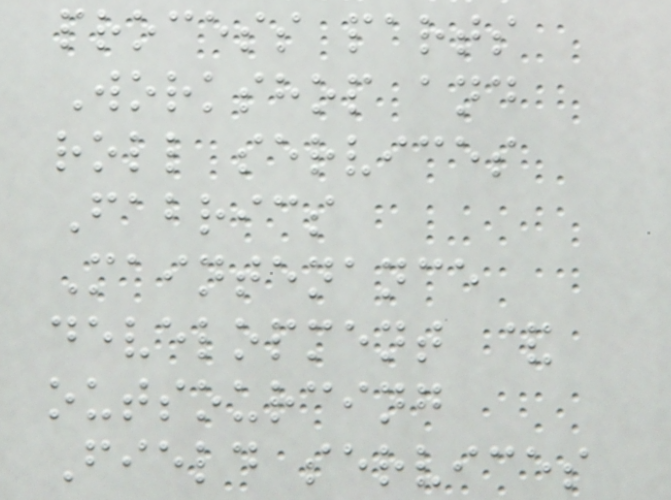process parts
Workshop and
roll services
Fabrics
Maintenance
development &
outsourcing
Field services
